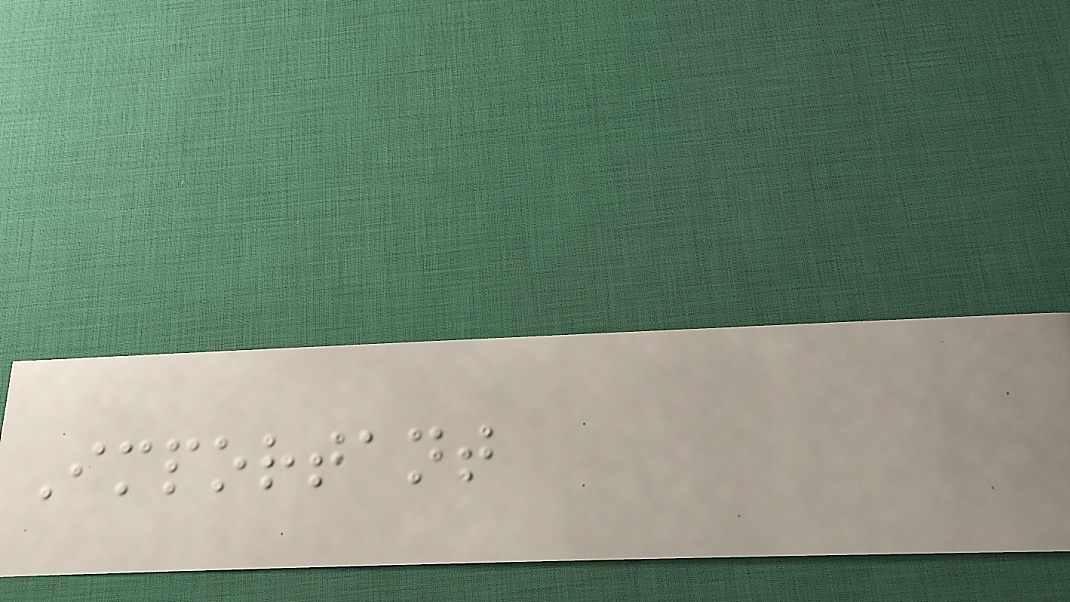Important
